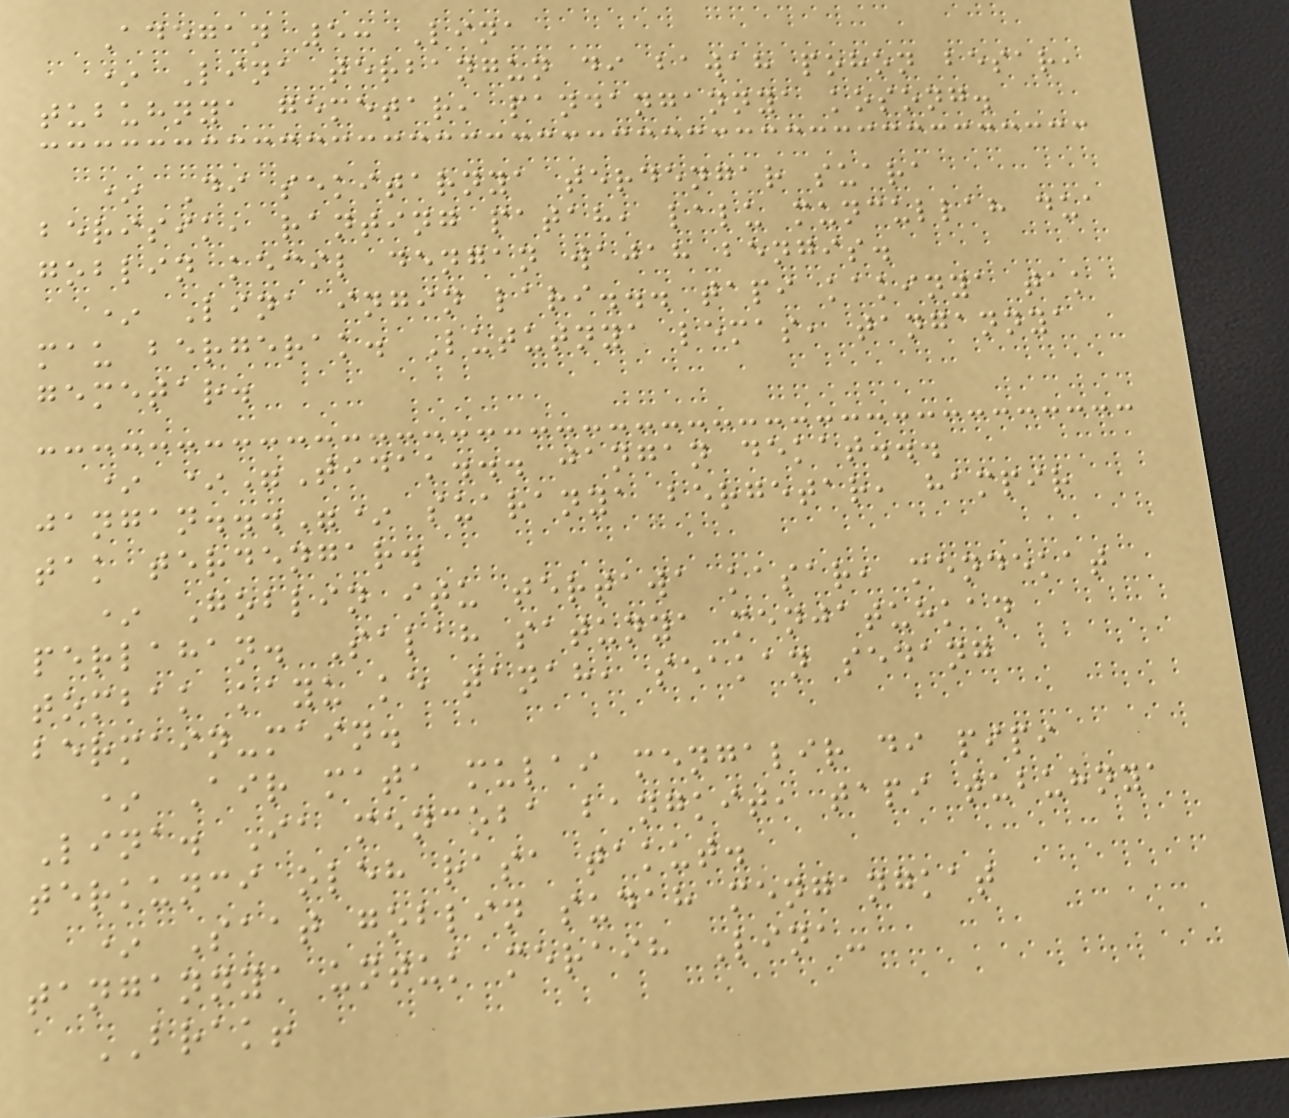Adegan 5: Lina
* Lina terbangun di bawah pohon besar,
tubuhnya gemetar, pandangannya kosong.
* Di sekitarnya terdengar suara
berisik, ranting patah, lalu muncullah dua
goblin kecil dengan wajah bengis.
* Lina ingin lari... tapi kakinya tak
mau bergerak. Lututnya lemas, tangannya
gemetar.
* *"Tidak... jangan dekat...
jangan..."* suaranya bergetar, hampir
tak terdengar.
* Goblin itu tertawa kasar, mendekat
perlahan. Salah satunya menjatuhkan
tombak kayu ke tanah, seakan sedang
bermain-main.
* Air mata mulai mengalir di pipi
Lina. Ia mencoba bangkit, tapi tubuhnya
terkunci oleh rasa takut.
* Saat goblin sudah mengangkat
tangannya untuk meraih Lina-
BRAK!
